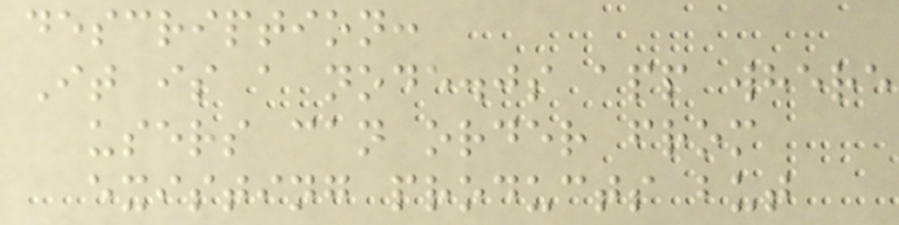description:
It is a node.js app where
users can order from
existing products but
